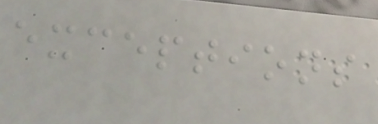exceptions
